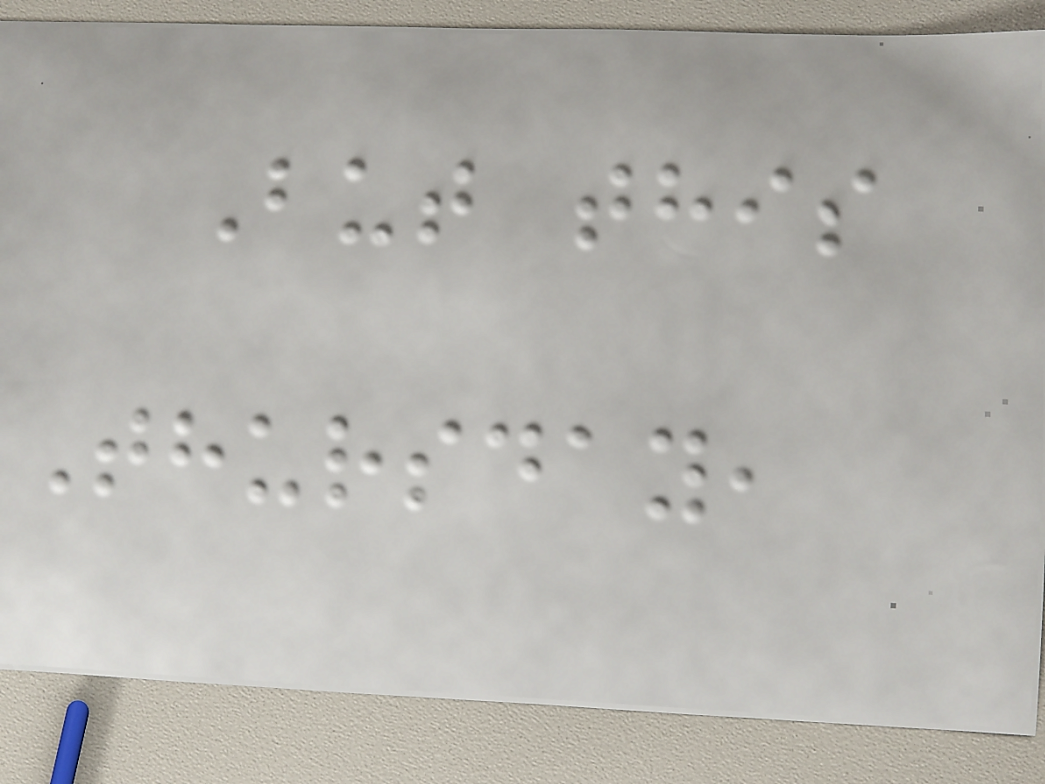But this
Thursday,
